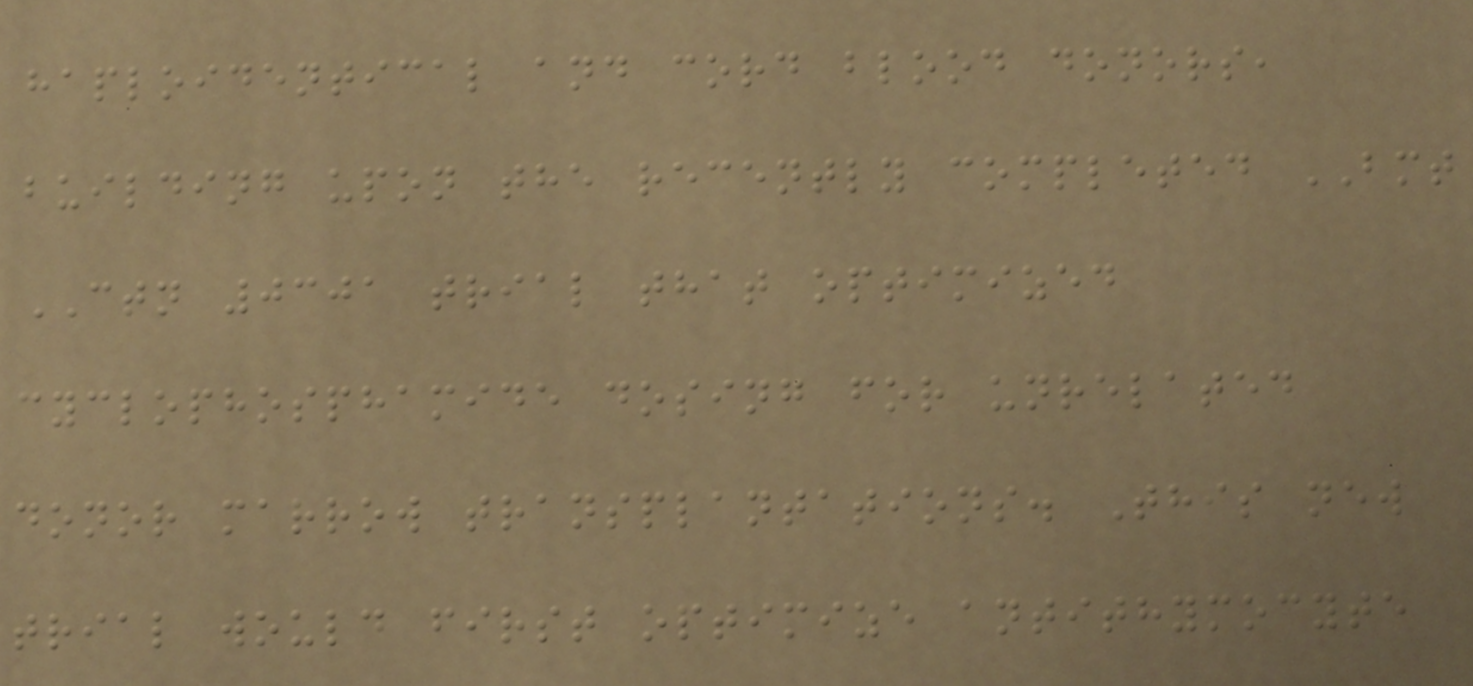haploidentical and cord blood donors,
building upon the recently completed BMT
CTN 0301 trial that optimized
cyclophosphamide dosing for unrelated
donor marrow transplantations. This new
trial would first optimize antithymocyte
